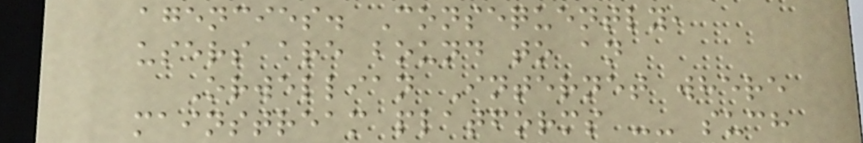agencies. Consequently,
users are bound to an
Orwellian Internet where
mainstream platforms -- such
